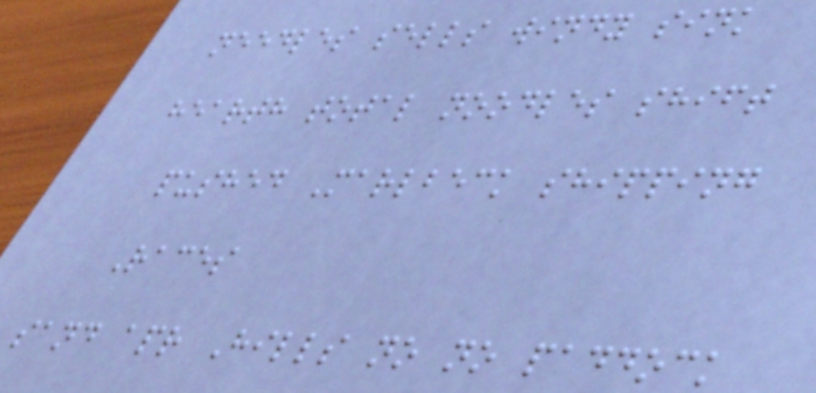needles sells windy sink
hearth total noodles shift
pushed Marlbeck shipping
Races
sand apr Hills no no paddock
